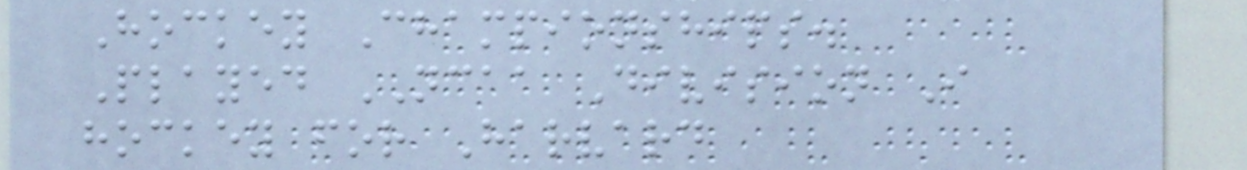Hockey Championships.
Played NCAA Division I
hockey for Harvard
